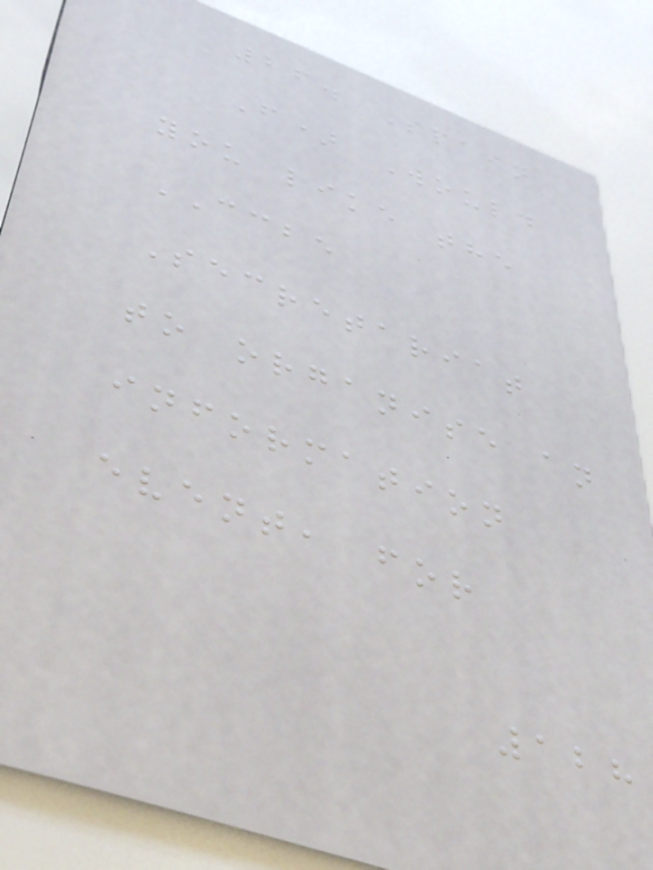26. Spain
F) Would
you like the
CCBE
Secretariat
to organise an
information
event, for
128
